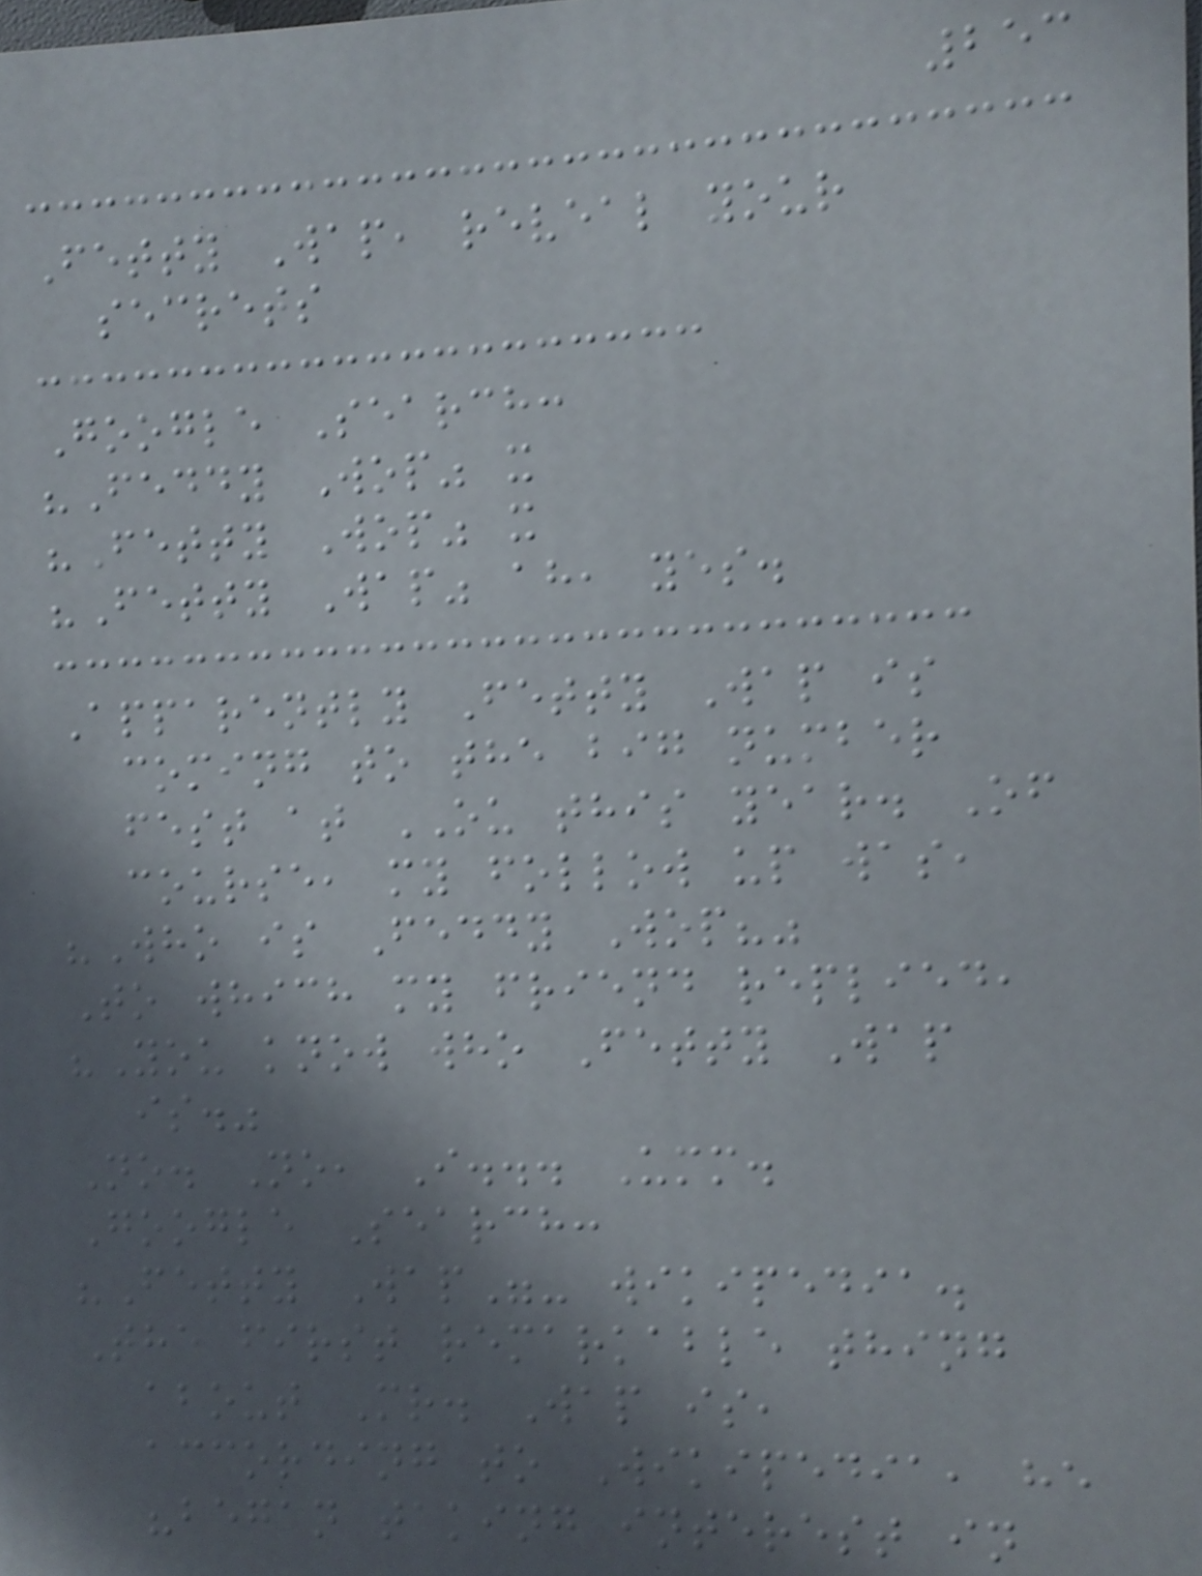253
Fetty Wap, reveal your
secrets
Google Search:
"Feddy Wop" x
"Fetty Wop" x
"Fetty Wap" ah, yes.
Apparently Fetty Wap is
coming to the big number
fest at OU this year. Of
course, my follow up was,
"Who is Feddy Wop?"
To which my friend replied,
"You know who Fetty Wap
is."
No. No, I... Umm.
Google Search:
"Fetty Wap"- wikipedia.
The first remarkable thing
about Mr. Wap is,
according to Wikipedia, he
"began taking interest in
